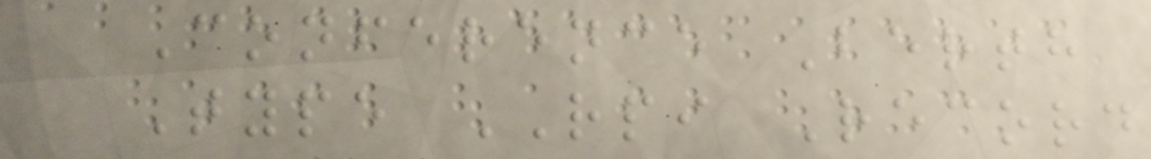Conference Berth
Type RPI Record
